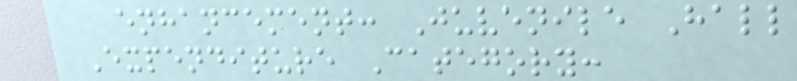enhancement: Juvenile Hall
Expenditure Category:
